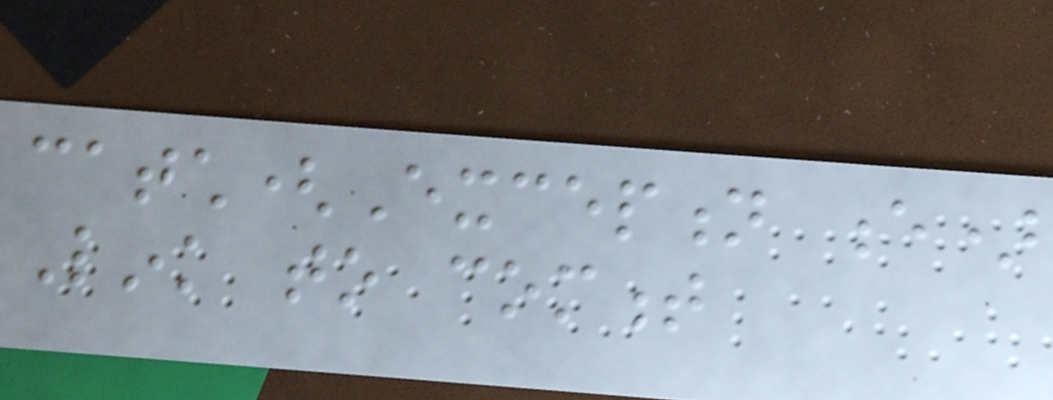catch(Exception e)
Link to comment
